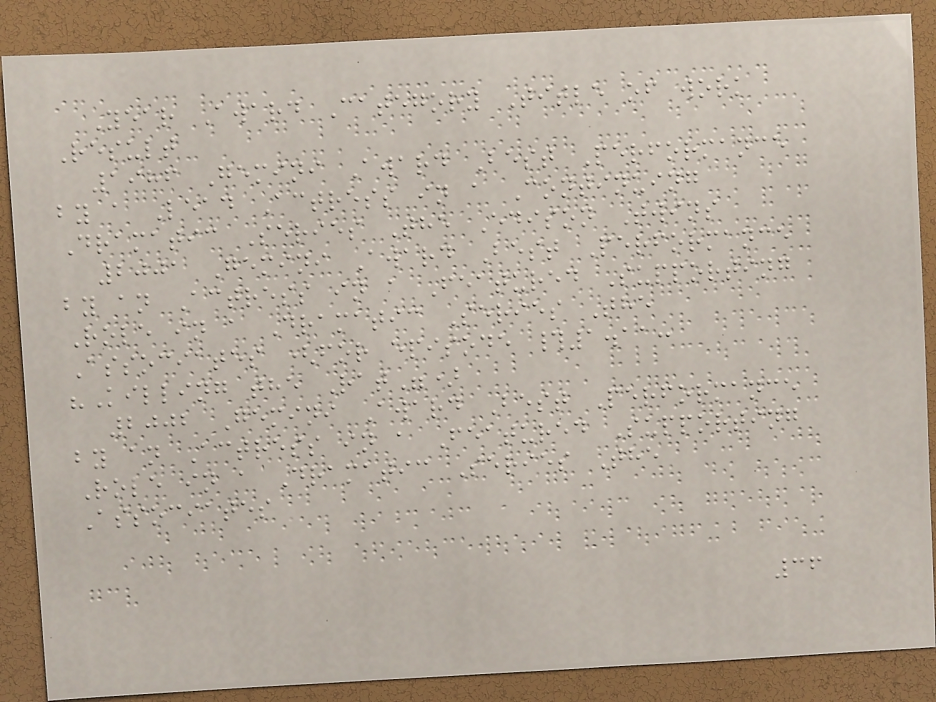Year Award Category Title of work
Result
1986 Gemini Award Best Performance
by a Lead Actress in a Continuing
Dramatic Series The Edison Twins
2001 Gemini Award Best Performance
by an Actress in a Featured Supporting
Role in a Dramatic Series The
Associates (for episode #1.11:
"Killing the Rat")
2002 Gemini Award Best Performance
by an Actress in a Featured Supporting
Role in a Dramatic Series The
Associates
36
